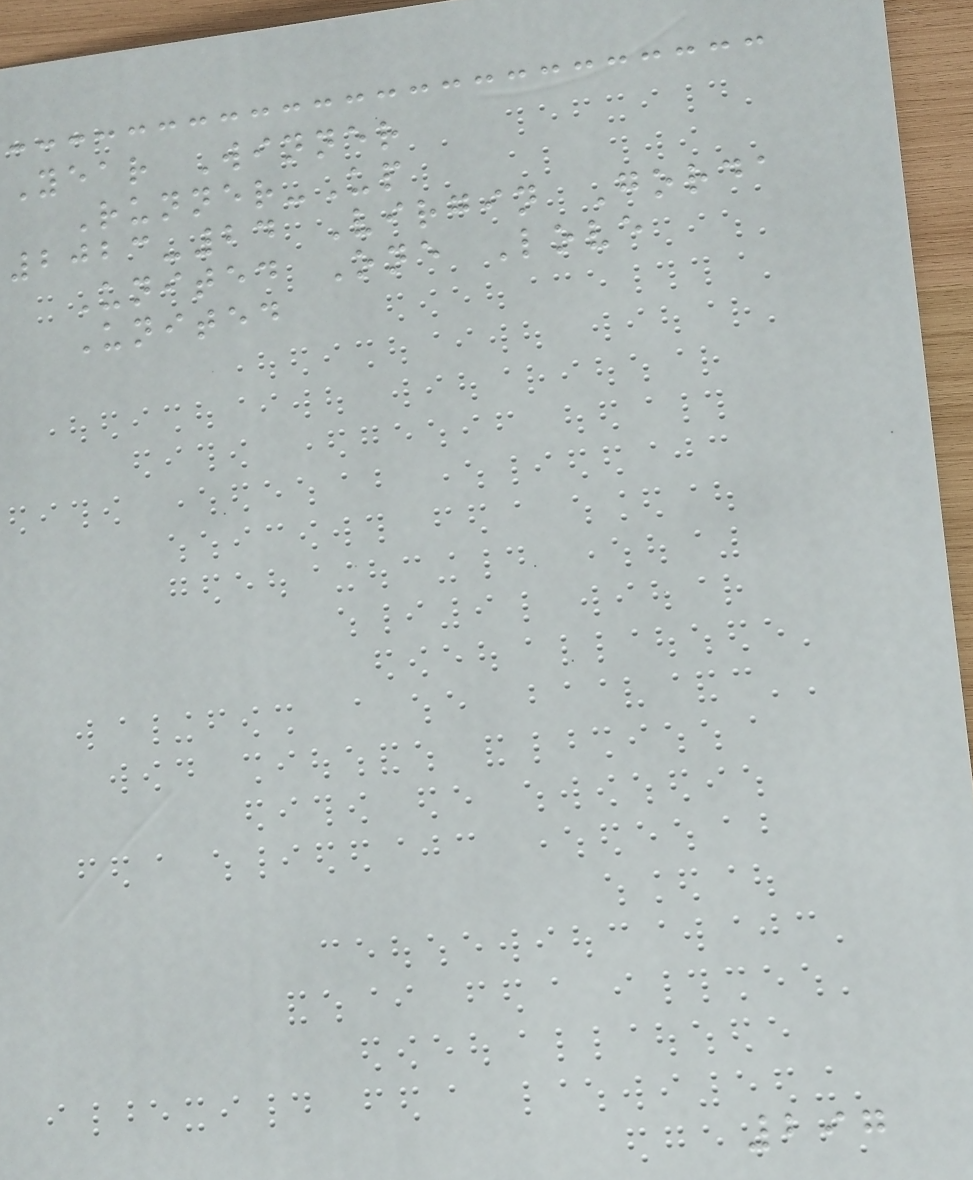Year Winner
Runner-Up
2023-24 Virgin Gorda
United One Love
United
297
